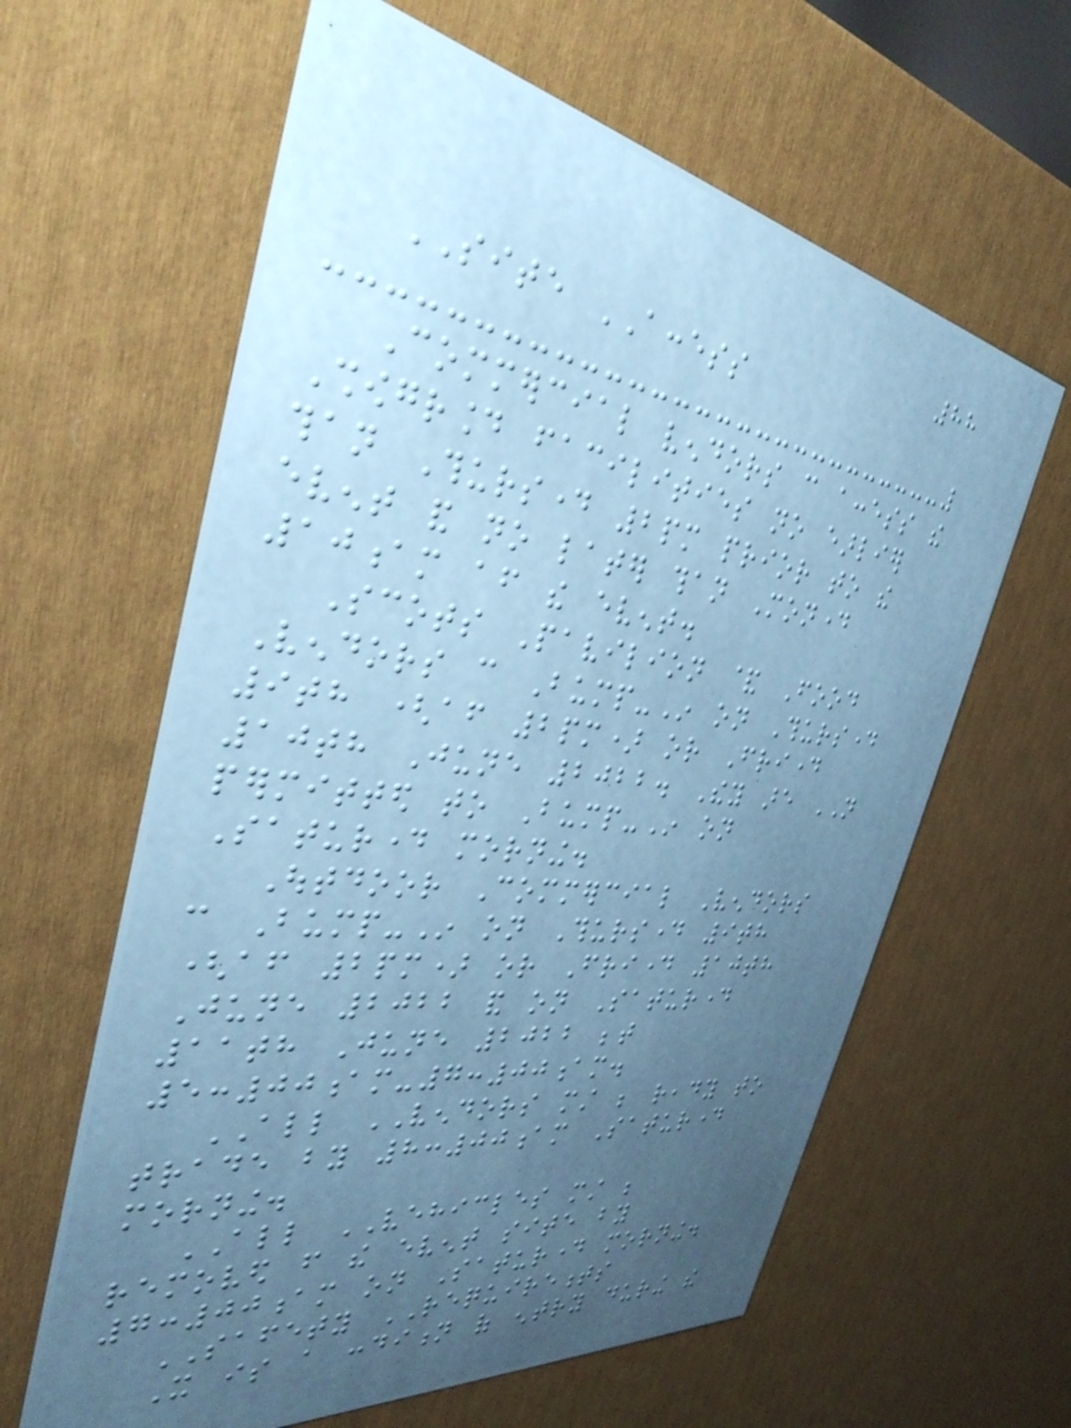88
SITE ACCESS
Commercial vendors can access the
Showground facilities no earlier
than Thursday 2pm prior to the
event and no later than Monday
10am after the event.
Scots Pavilion & Food
Vendors can Bump-In on Thursday
9th (after 2pm) or Friday
10th June 2022. They are NOT
permitted to Bump-In on
Saturday morning.
Outdoor Commercial Vendors
can Bump-In on Thursday 9th
(after 2pm) or Friday 10th
June 2022 and on Saturday
11th June 2022 between
5:00am-7:00am.
ALL VENDORS must be ready to
trade by 8:00am Saturday
morning.
ALL VEHICLES must be
removed from the event site by
7:00am on Saturday morning.
SAFETY REQUIREMENTS
It is a condition of entry during the
